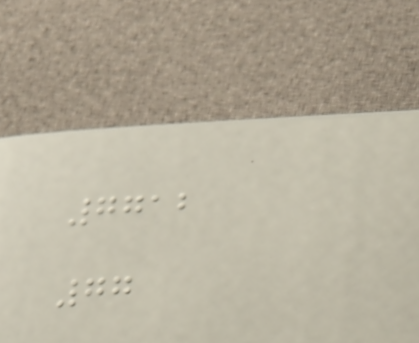7712
77
